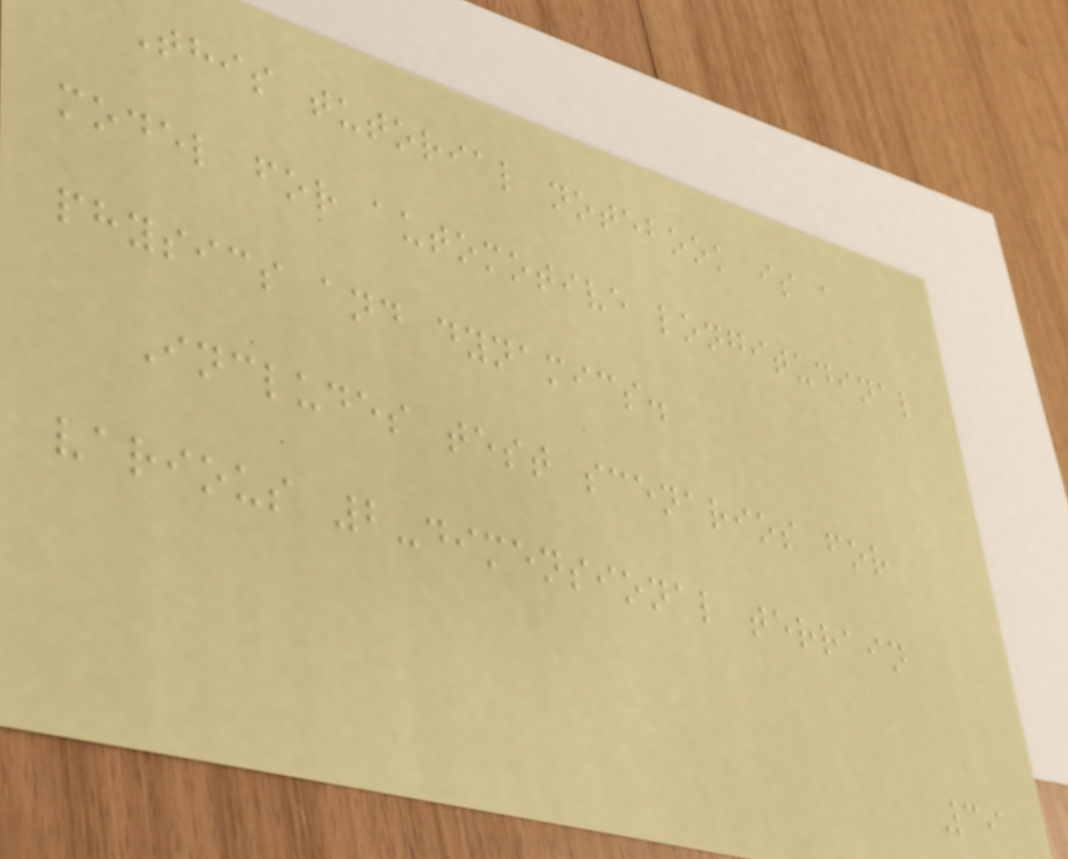This tutorial notebook is a
model for automotive longitudinal
physics and dynamics.
Includes test scenarios for
various 2-dimensional terrain
39
